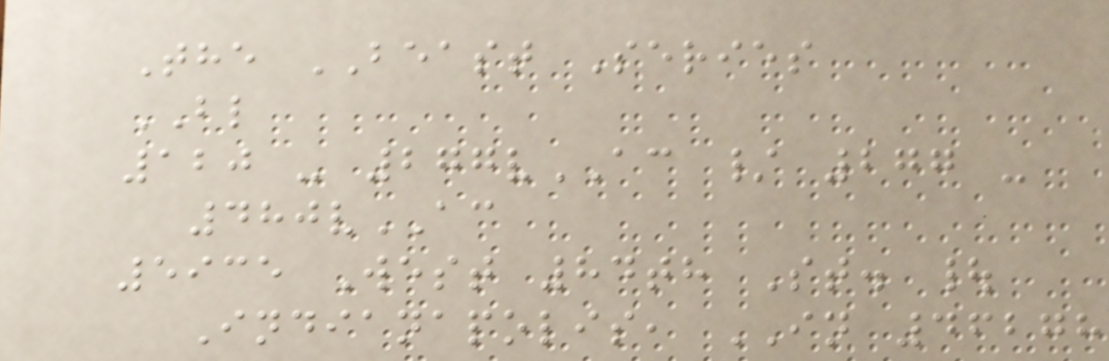The BEAST Series
BL
120 - 277vAC / 277 -
480vAC
5935 West 84th St. |
Indianapolis, IN 46278
